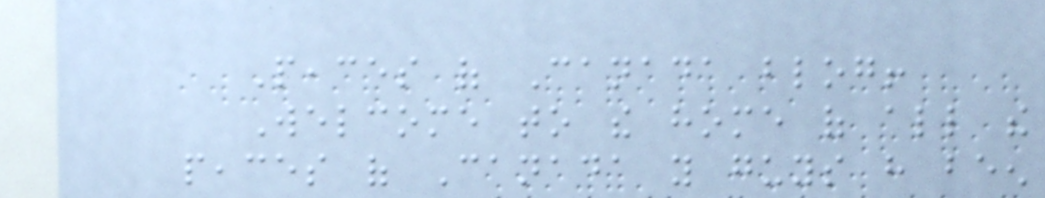Peaces of Canada blog!
Welcome to the home of all the
peaces of Canada you guys have been
